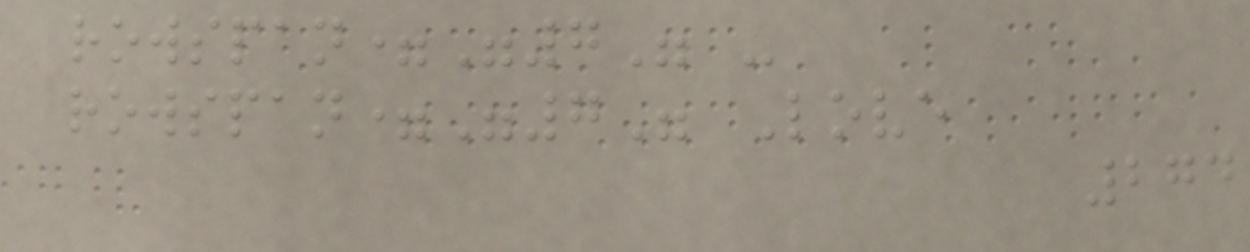rowspan="7" -
rowspan="7" Love
274
